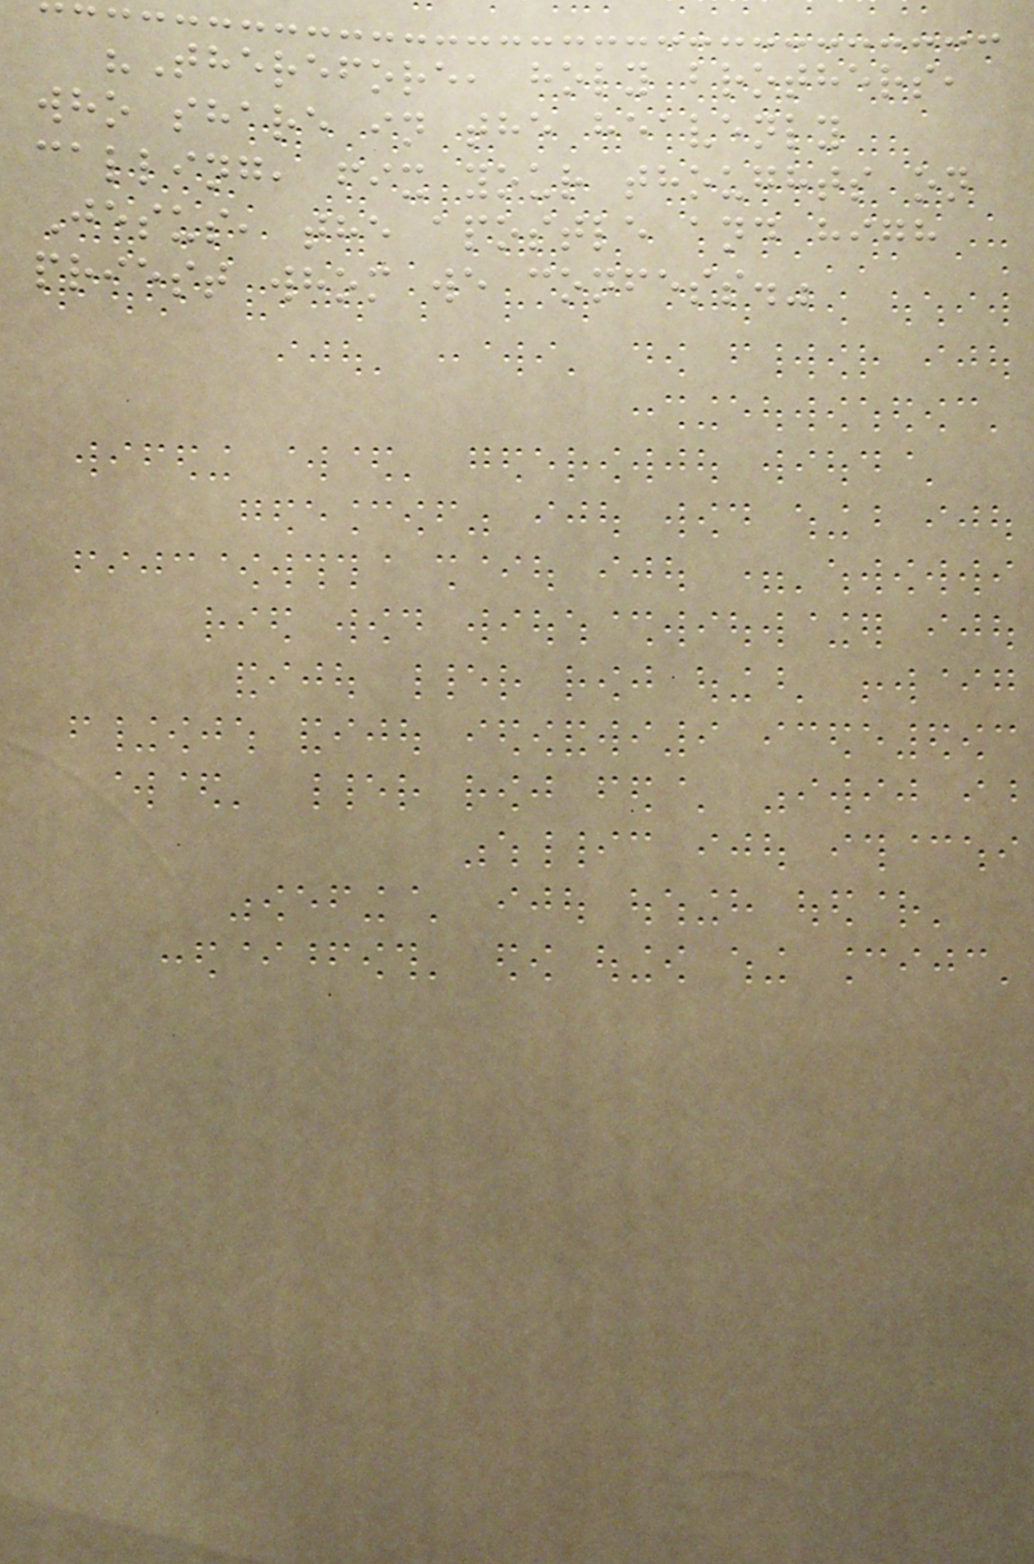"Therefore, holy brothers,
who share in the heavenly
calling, fix your thoughts on
Jesus, the apostle and high
priest whom we confess."
